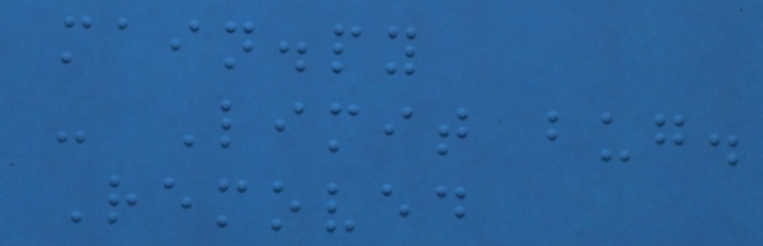main.py
- Limit bug.
Removed
